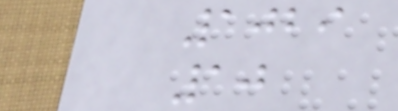1029
10
